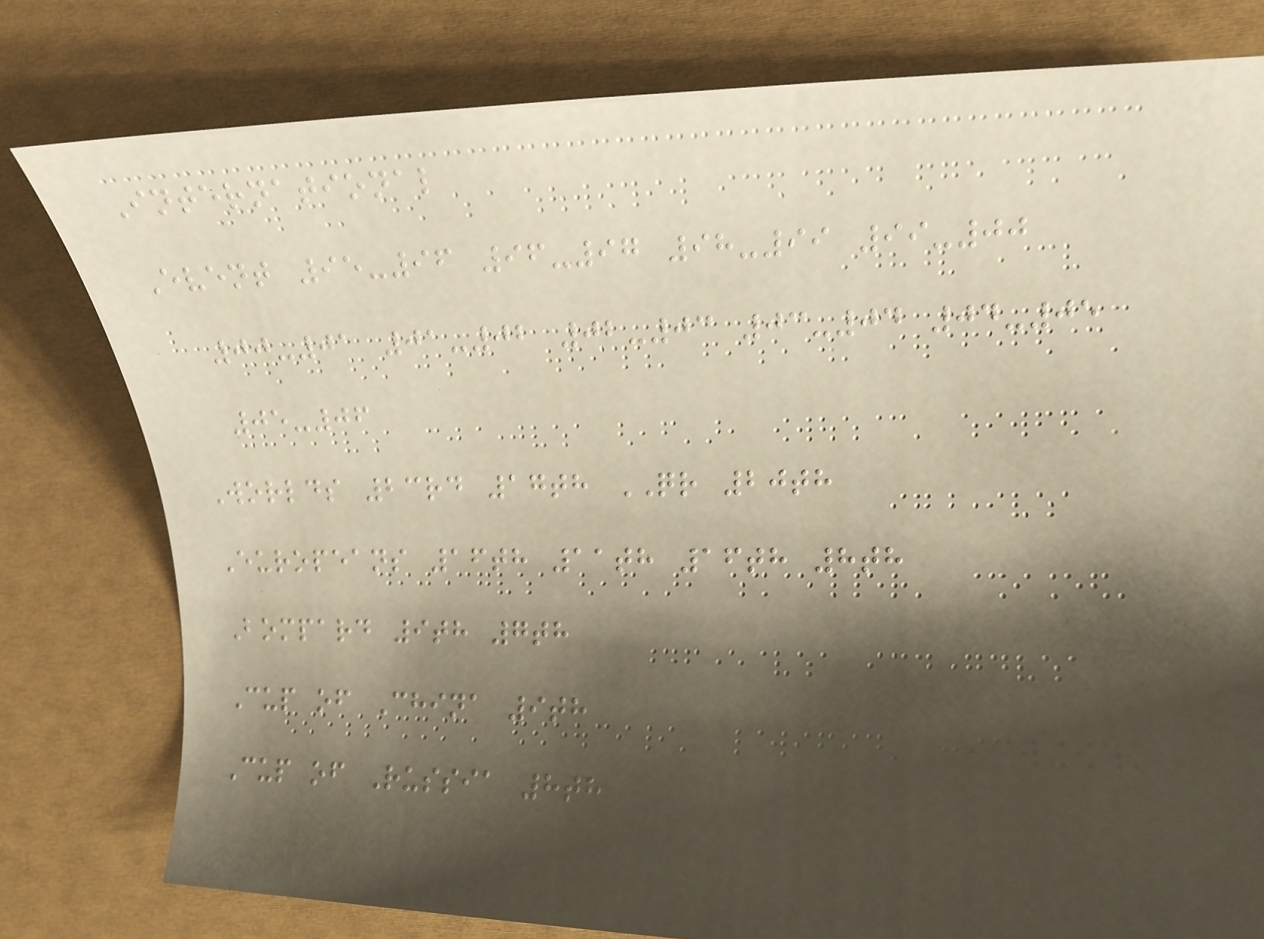International
Event 95-96 96-97 98-99 99-00
00-01 01-02 02-03 03-04 04-05
05-06
Worlds 23rd 17th QR 20th
Europeans 16th 11th 16th 8th
Bompard 9th 7th
Cup of China 9th
Cup of Russia 8th
